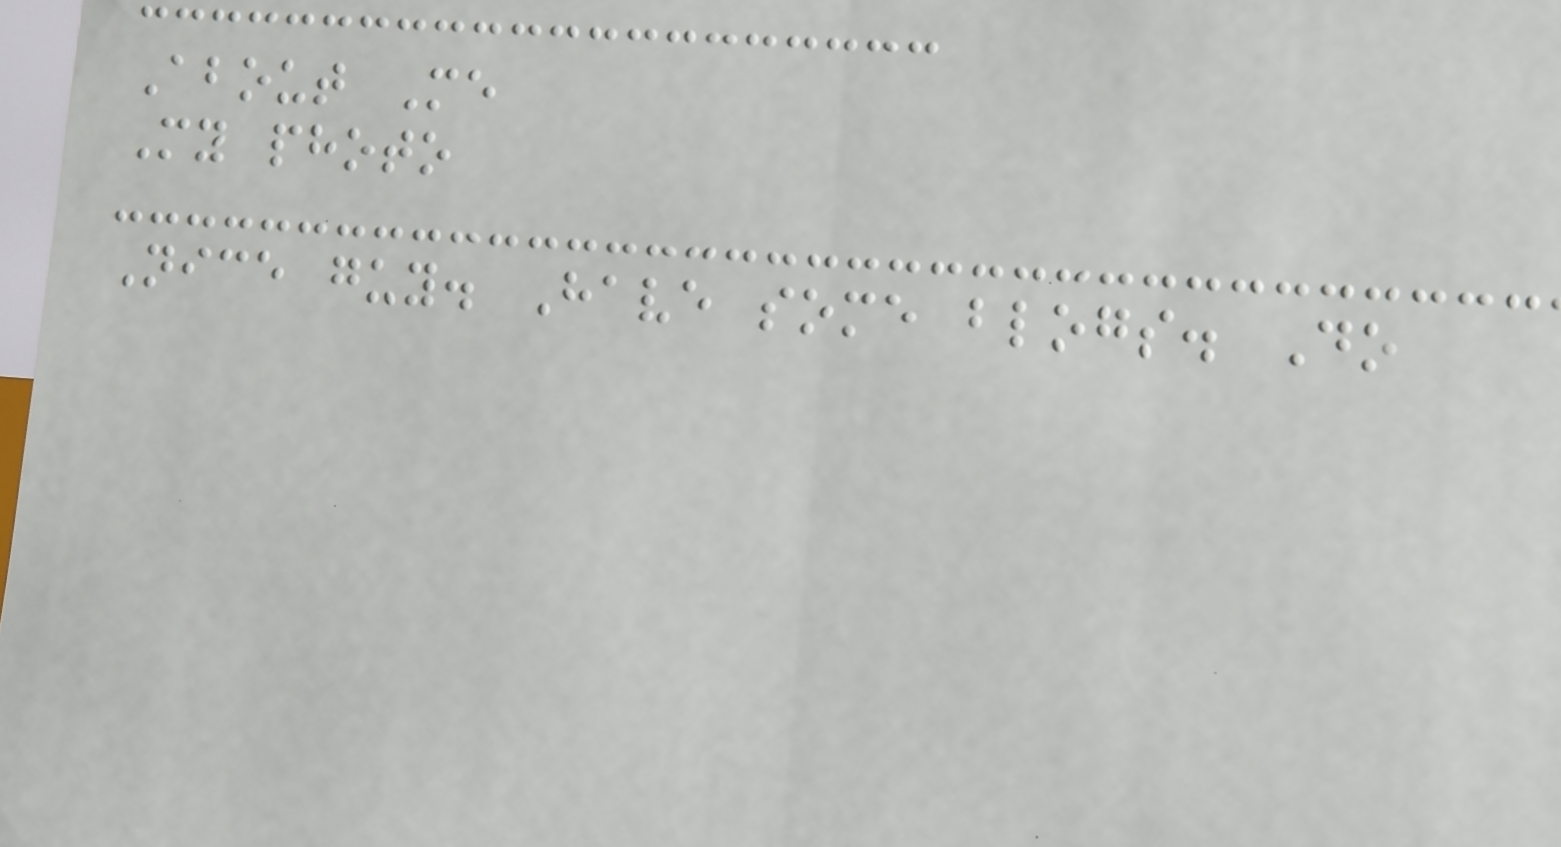About Me
My photo
Nice guy. Have some blogs. Do
